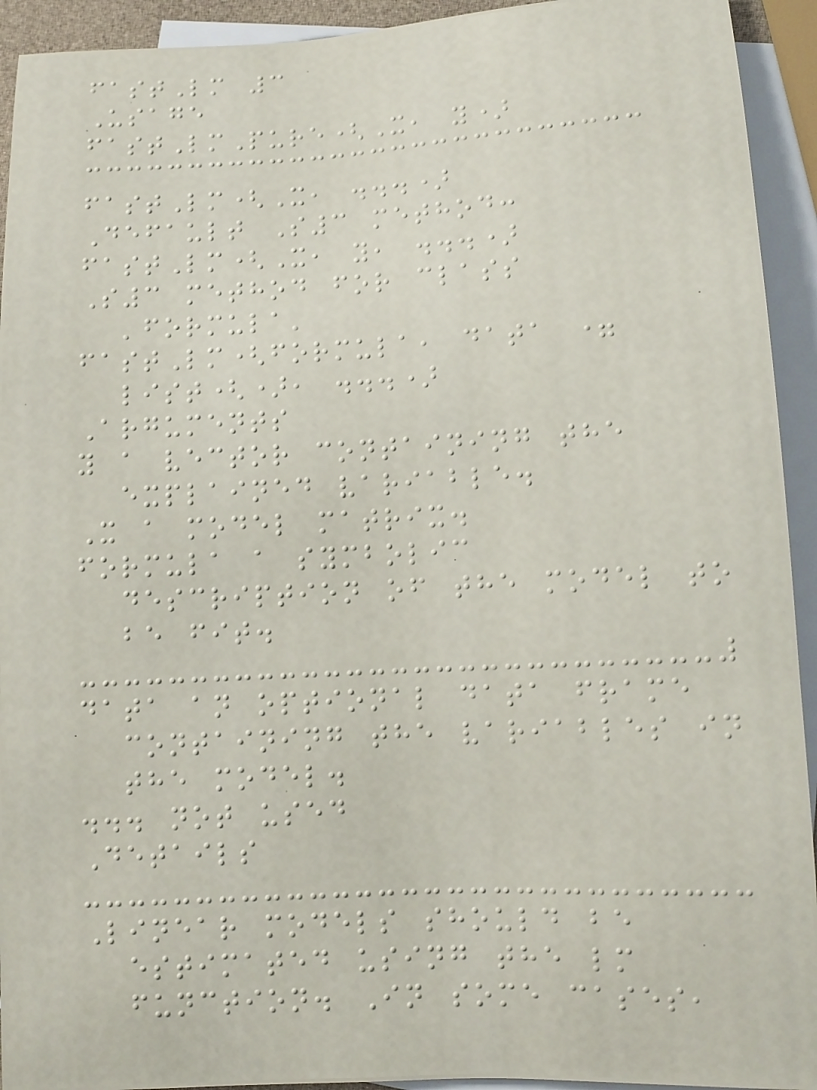fastLm 3
Usage
fastLmPure(X, y)
fastLm(X, ...)
Default S3 method:
fastLm(X, y, ...)
S3 method for class
'formula'
fastLm(formula, data =
list(), ...)
Arguments
y a vector containing the
explained variable.
X a model matrix.
formula a symbolic
description of the model to
be fit.
data an optional data frame
containing the variables in
the model.
... not used
Details
Linear models should be
estimated using the lm
function. In some cases,
